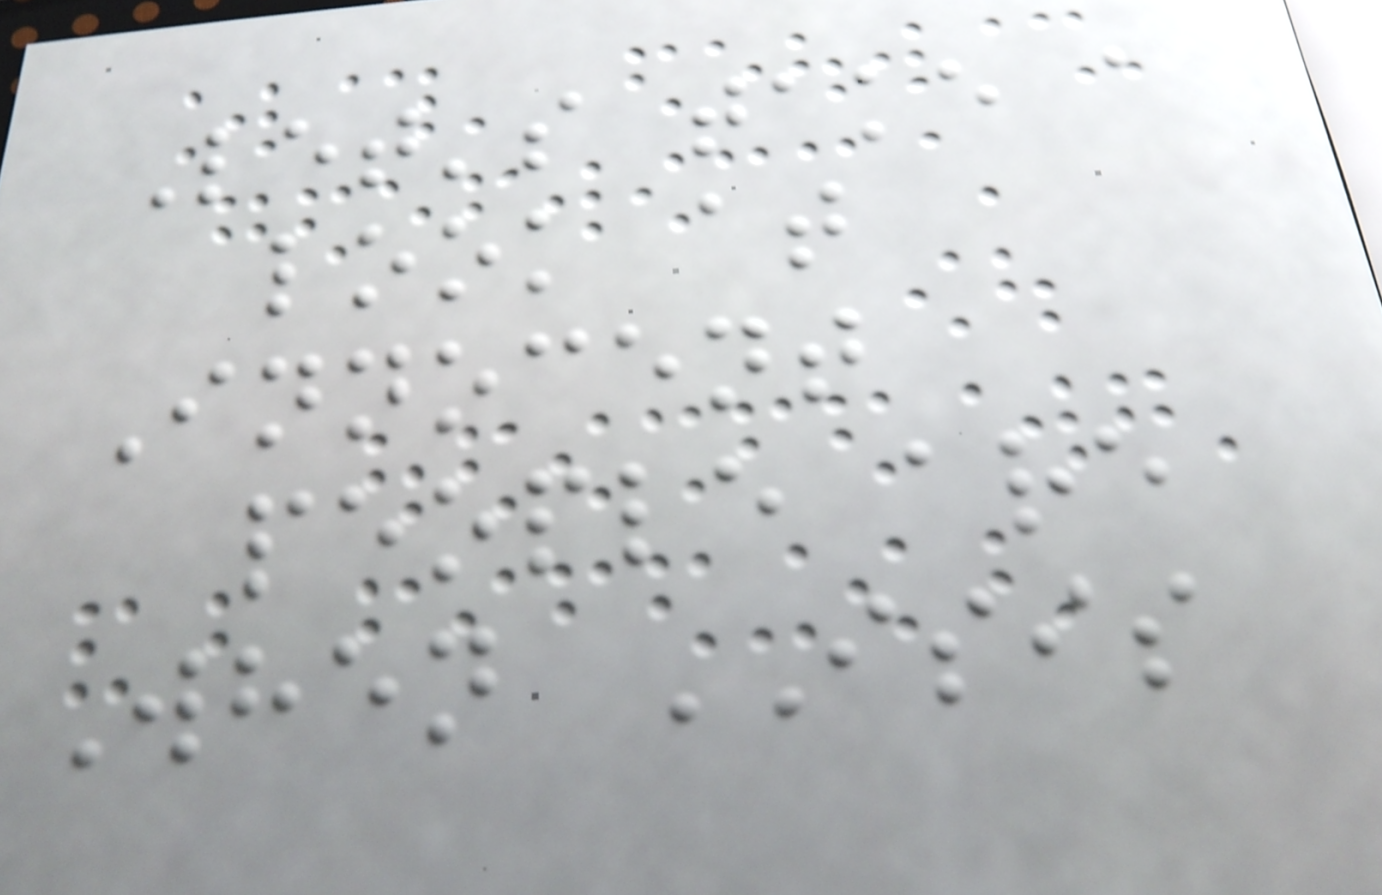Let's take a
look at
Innocent
people are
When ISIS
